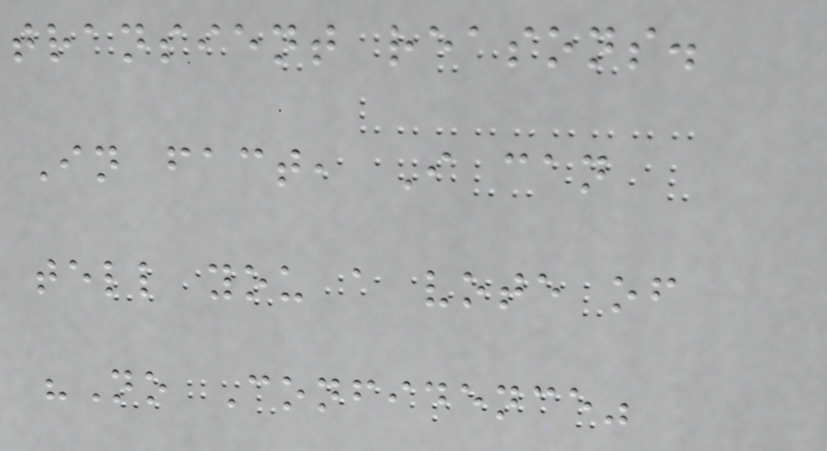transient reasons.
In fact, I can
tell you a vote of
"No Confidence"
